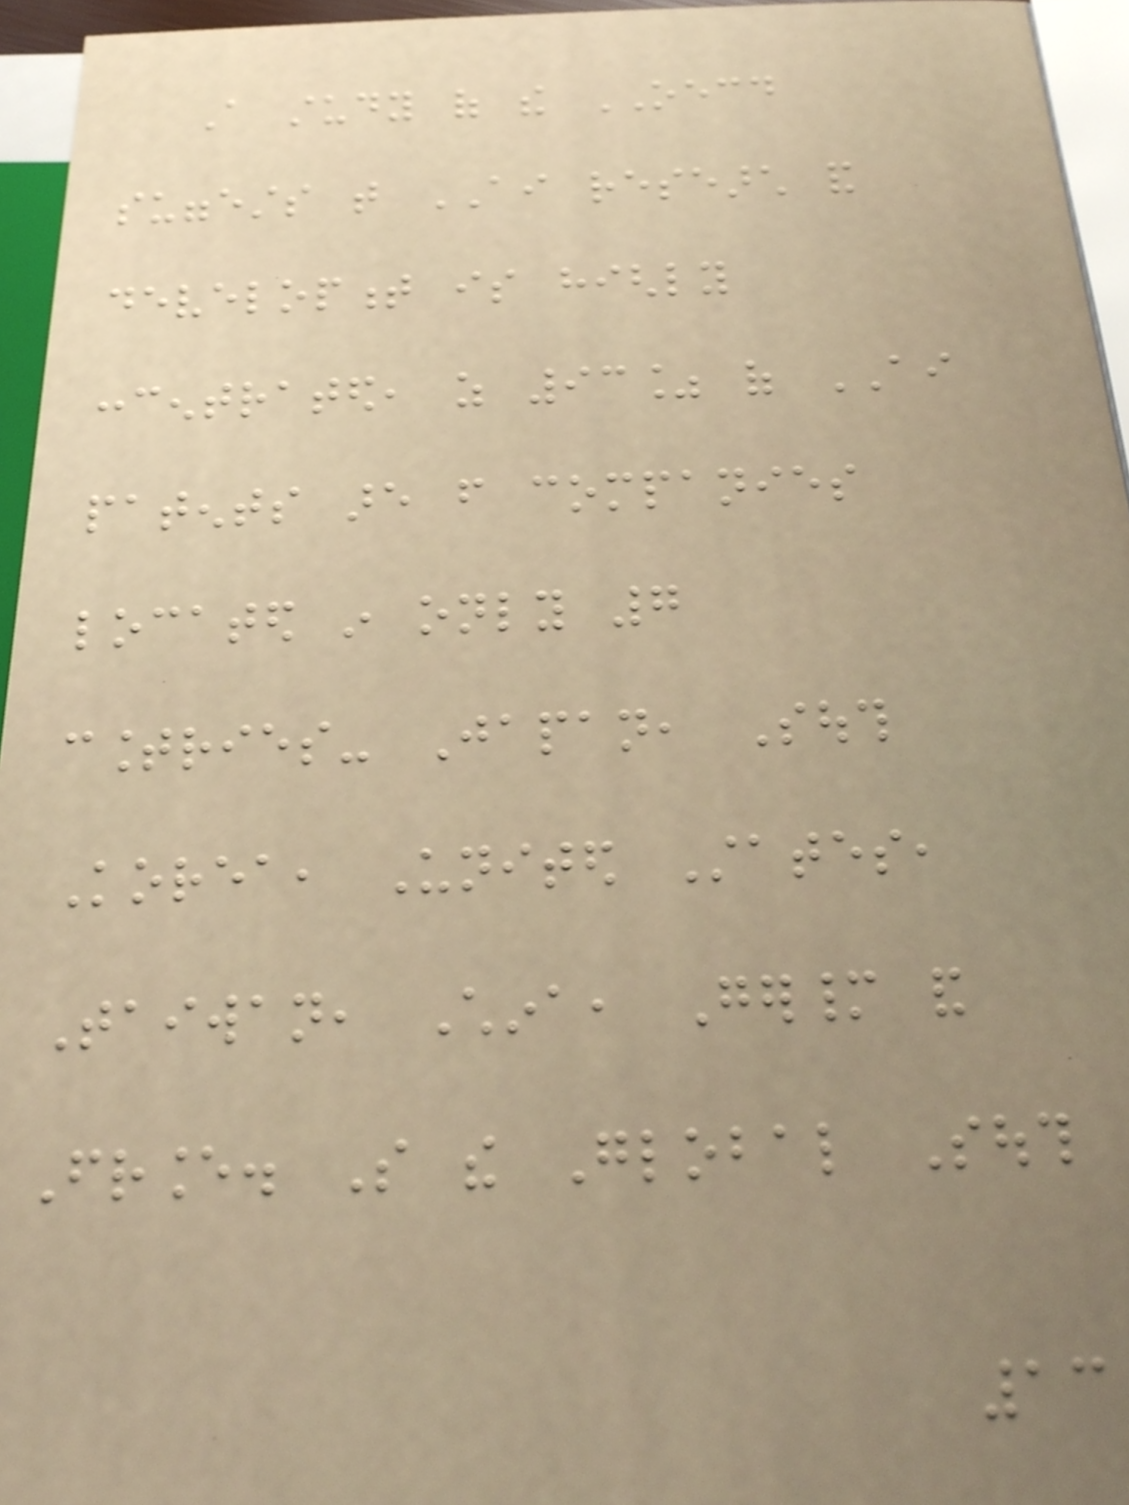A study of the OECD
suggests that AI research and
development is highly
concentrated, as 93% of AI
patents are from companies
located in only 7
countries- Japan, South
Korea, United States,
Taiwan, China, Germany and
France. So the Global South
13
